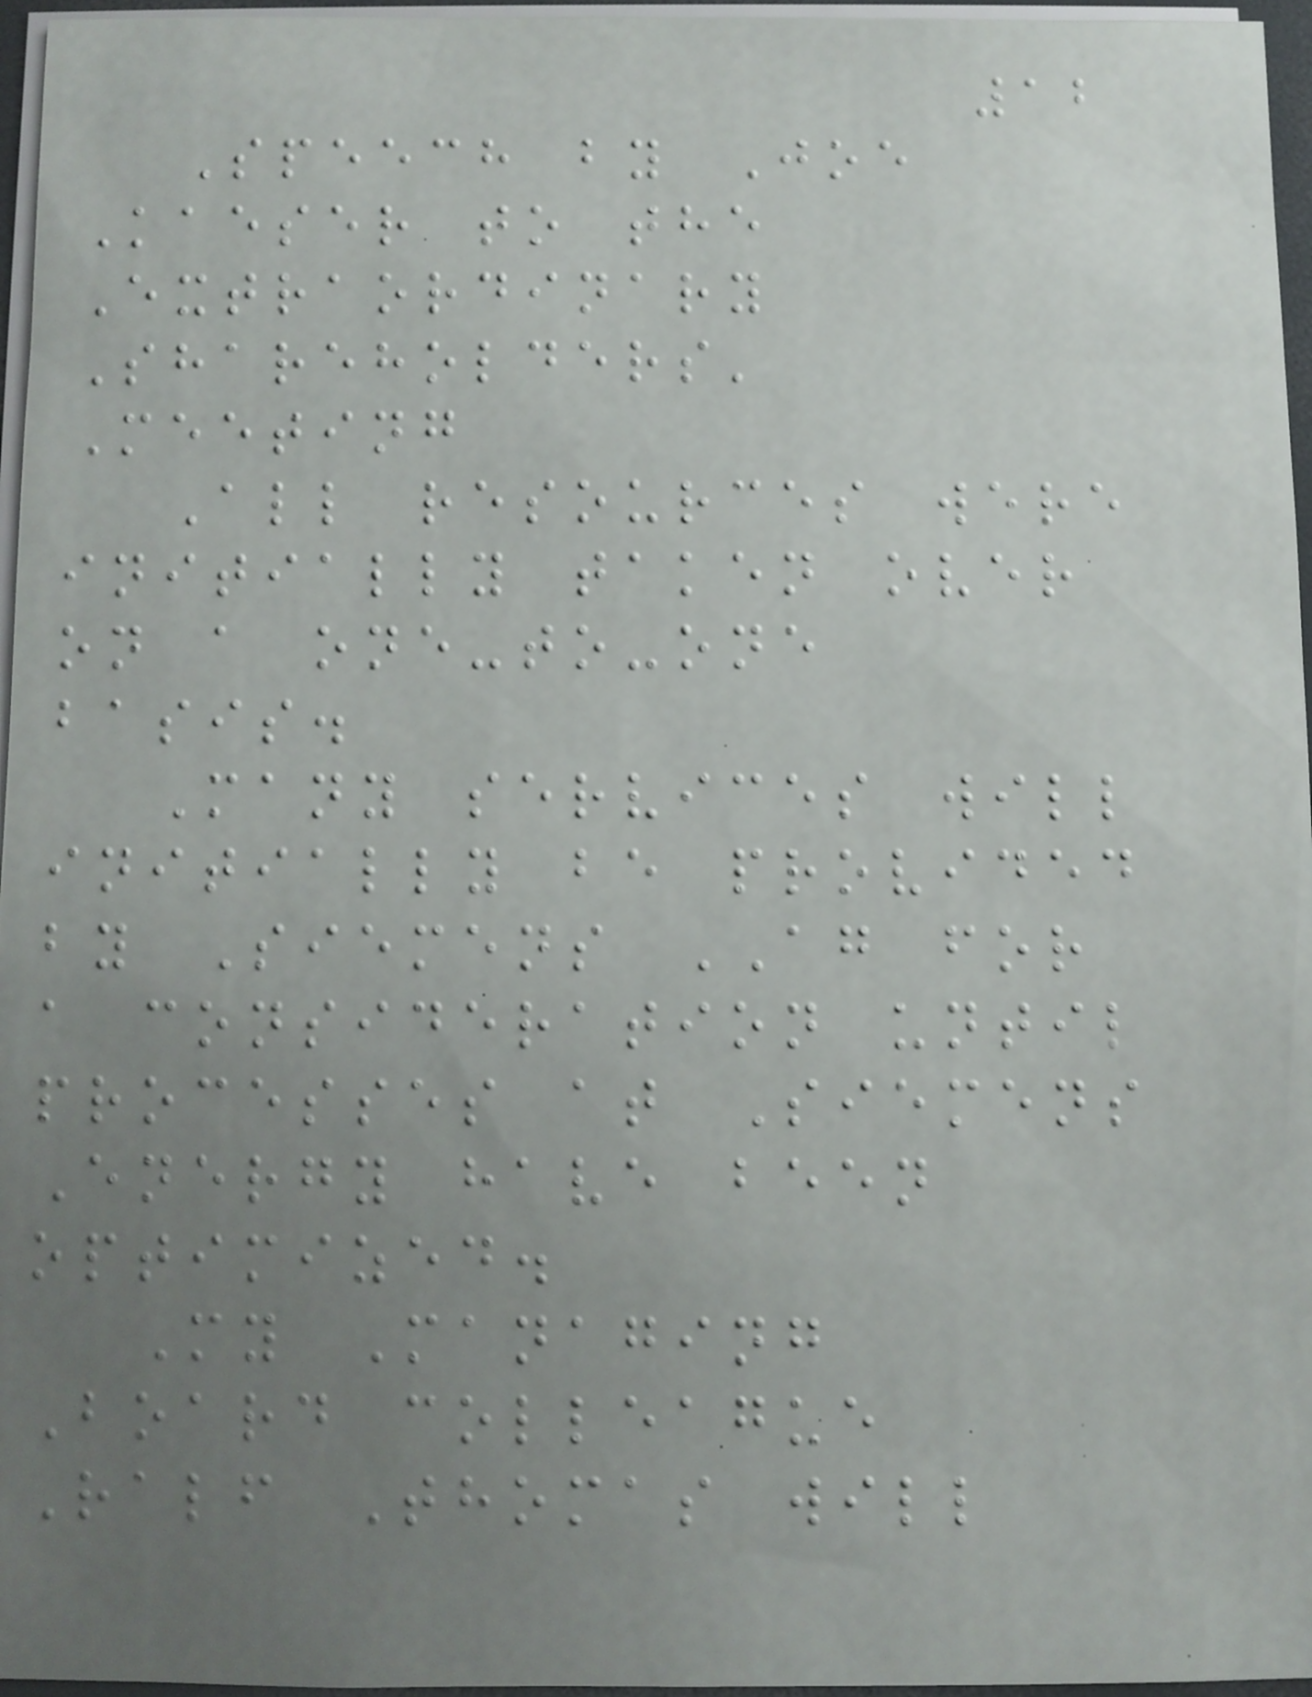12
Speech by Joe
Kaeser to the
Extraordinary
Shareholders'
Meeting
All resources were
initially taken over
on a one-to-one
basis.
Many services will
initially be provided
by Siemens AG for
a consideration until
processes at Siemens
Energy have been
optimized.
My Managing
Board colleague
Ralf Thomas will
